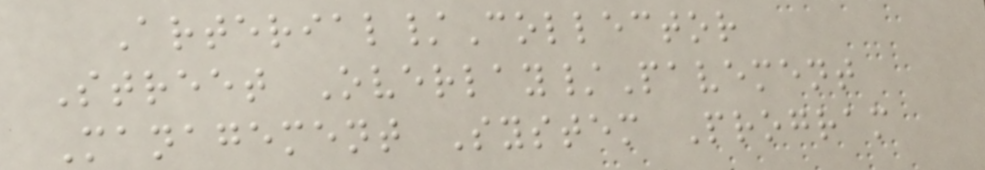Arterial/Collector
Street Overlay/Pavement
Management System Program
